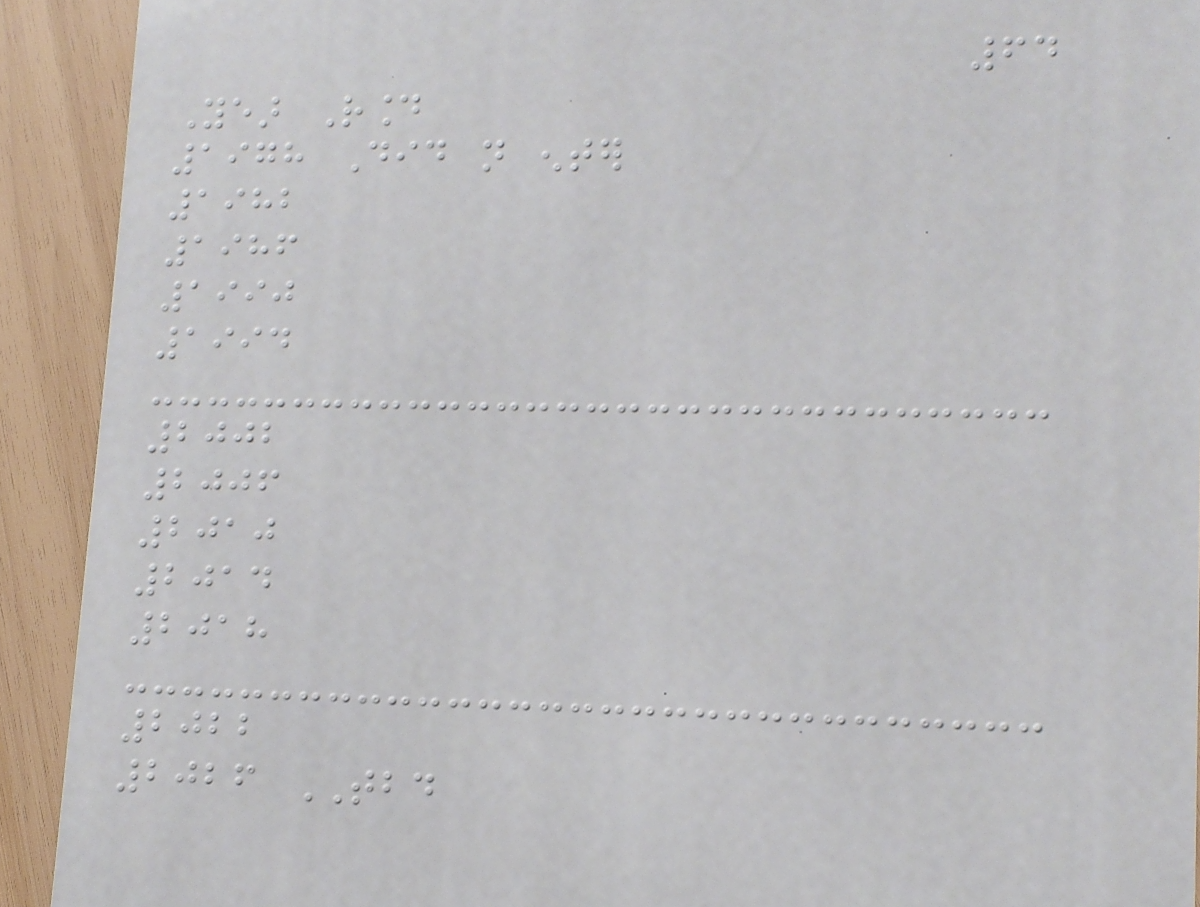64
Year Round
1978 Did not enter
1982
1986
1990
1994
2002
2006
2010
2014
2018
2022
2026 TBD
